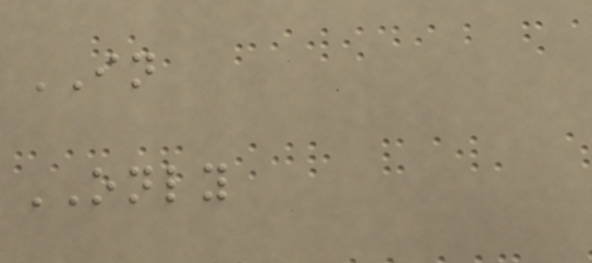IN
ONLY
